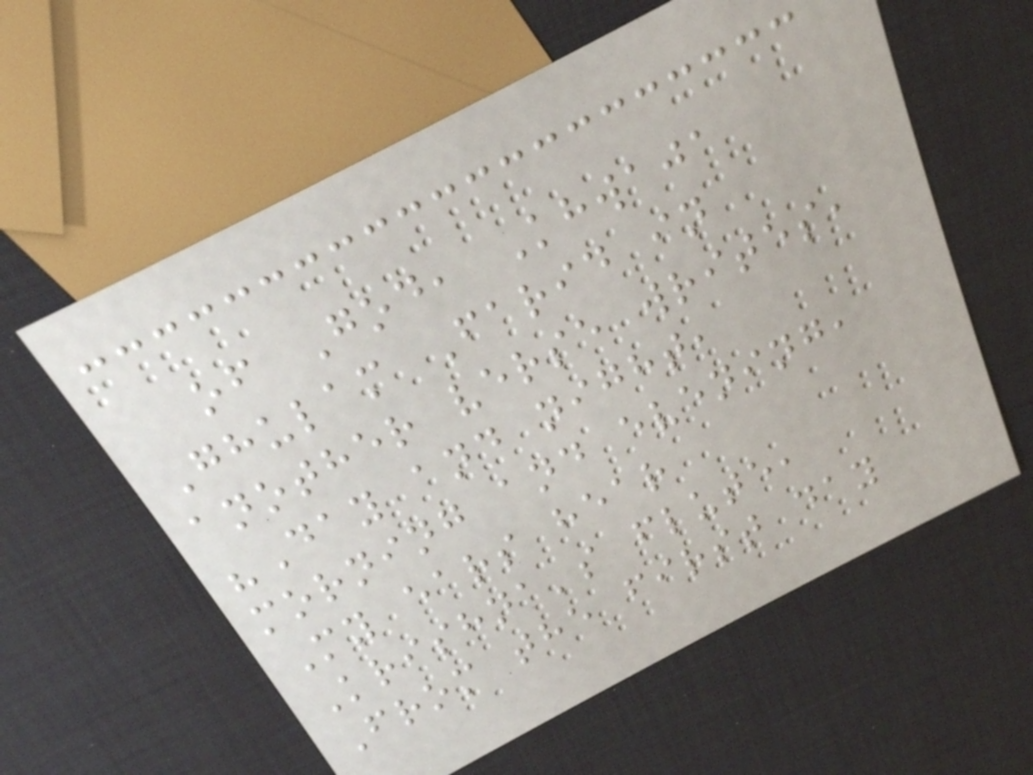of God, Khwaja
Ghulam Farid in
another verse writes,
"Day and night,
morning and evening,
My ears hear
Krishna's flute,
From the first day
